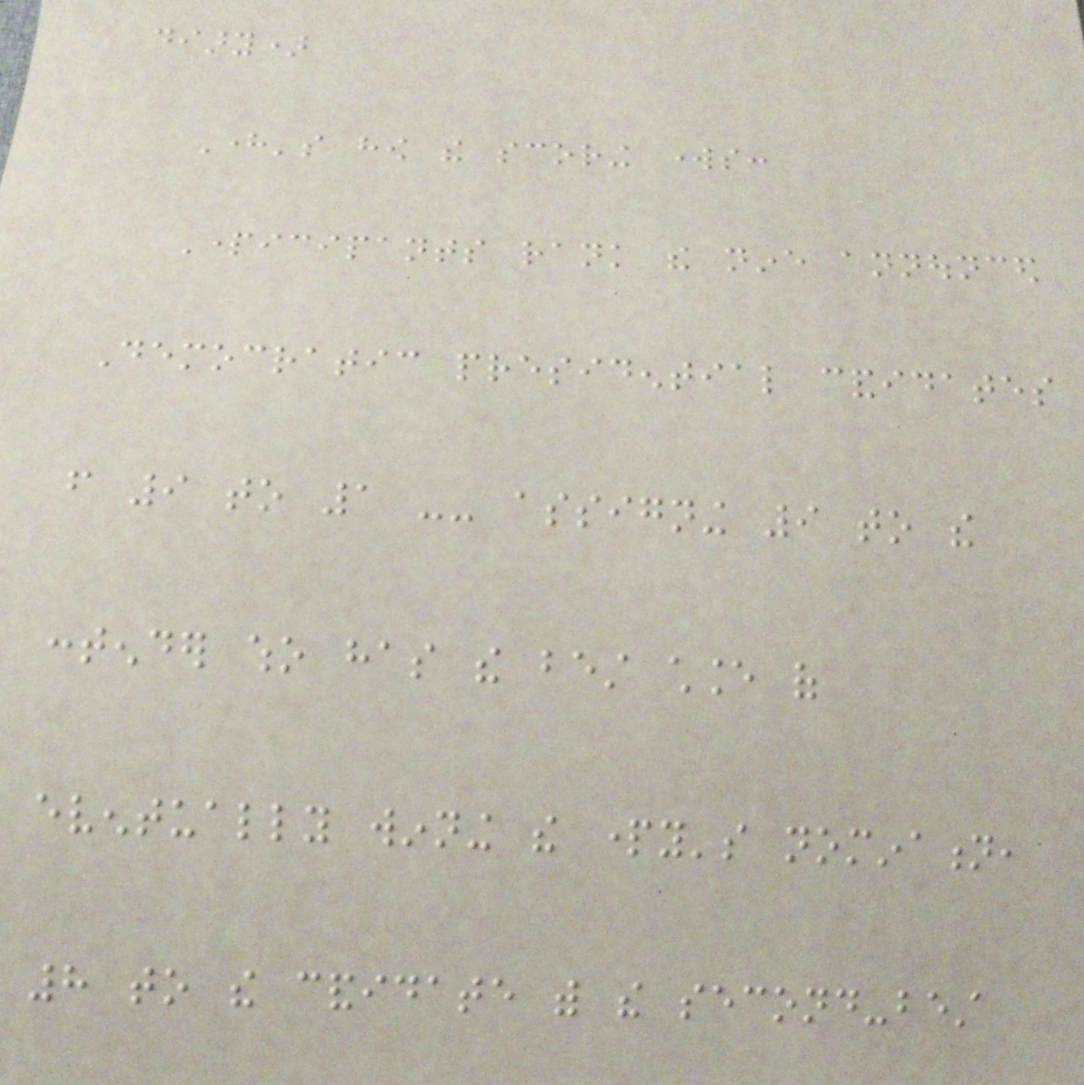diary)
Here's how the scoring works:
Participants rank the nine announced
Democratic presidential candidates
from 9 to 1 -- assigning 9 to the
contender who has the best chance of
eventually winning the party's nomination,
8 to the candidate with the second-best
